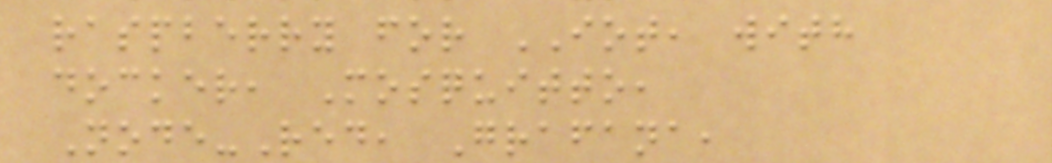raspberry for IOT, with
docker, Mosquitto,
Node-Red, Grafana,
